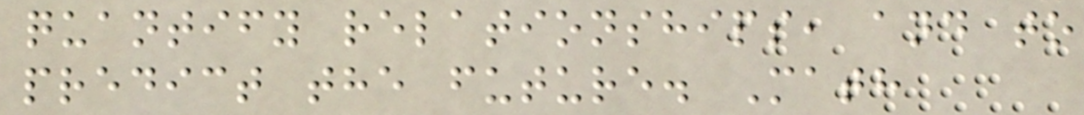quantify relationships, and to
predict the future. Math
